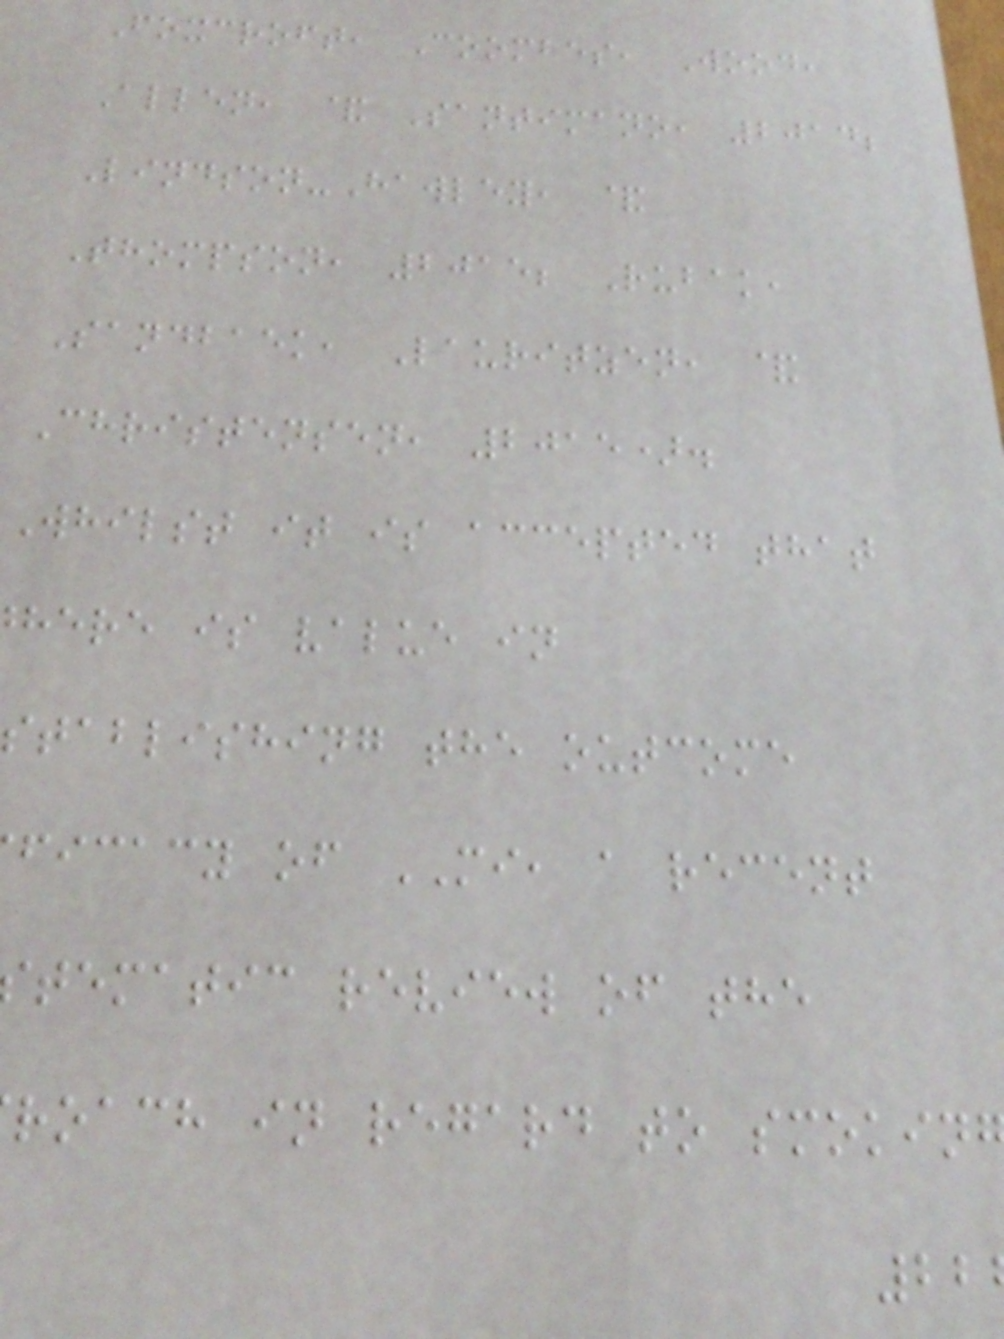Foxcroft, Coombes, Wood,
Allen, & Santimano, 2014;
Lindson-Hawley, &
Thompson, 2015; Rubak,
Sandbaek, Lauritzen, &
Christensen, 2015).
Whilst it is accepted that
here is value in
stablishing the outcome
ficacy of MI, a recent
tematic review of the
roach in regard to smokin
